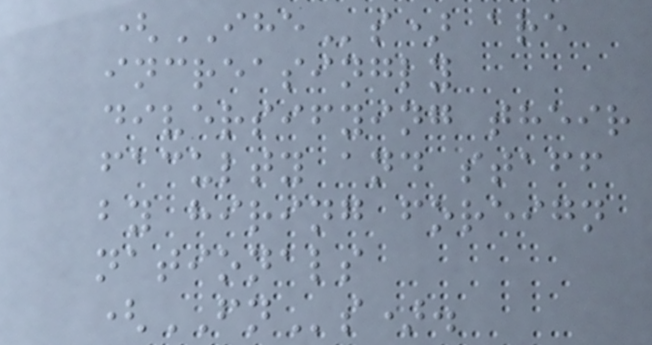(IHEs) are
increasingly
diversifying their
faculty and staff
by hiring foreign
nationals
(FNs).
